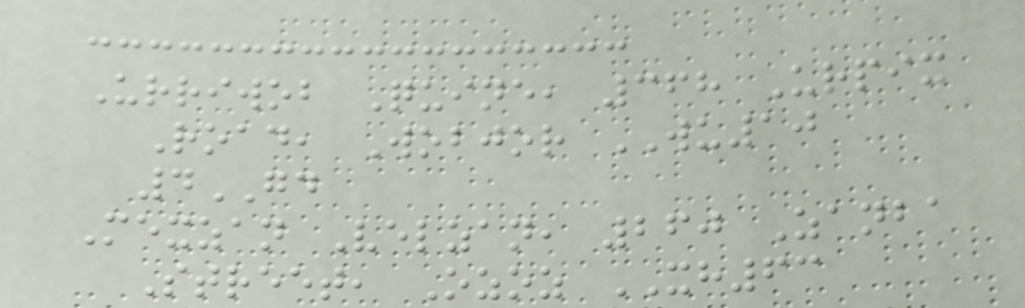Urriwob Quine, 368 Urpix
Road, Wobjor WU10
4GD
Mexzan Velzan, 260 Zanba
Street, Ozoz XH63
